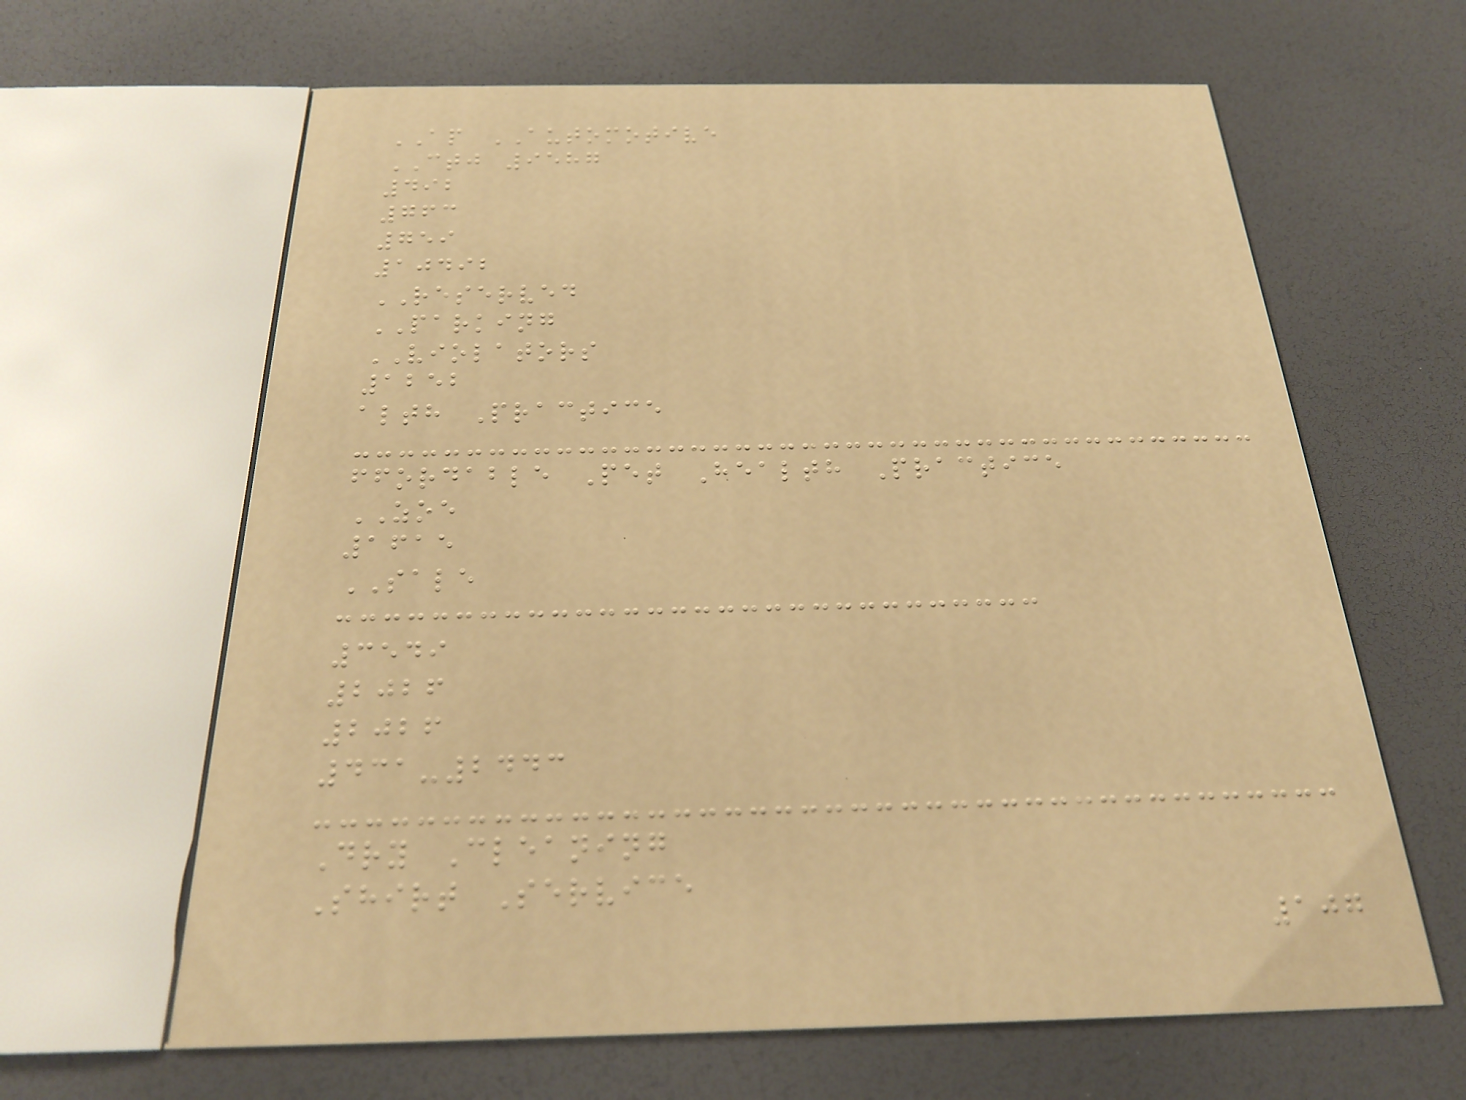AP AUTOMOTIVE
CTJ 9587
492
763
759
10492
RESERVED
PARKING
VIOLATORS
1252
alth Practice
ffordable Pet Health Practice
ZOE
1615
SALE
3549
2026
2026
431-2443
Dry Cleaning
Shirt Service
107
